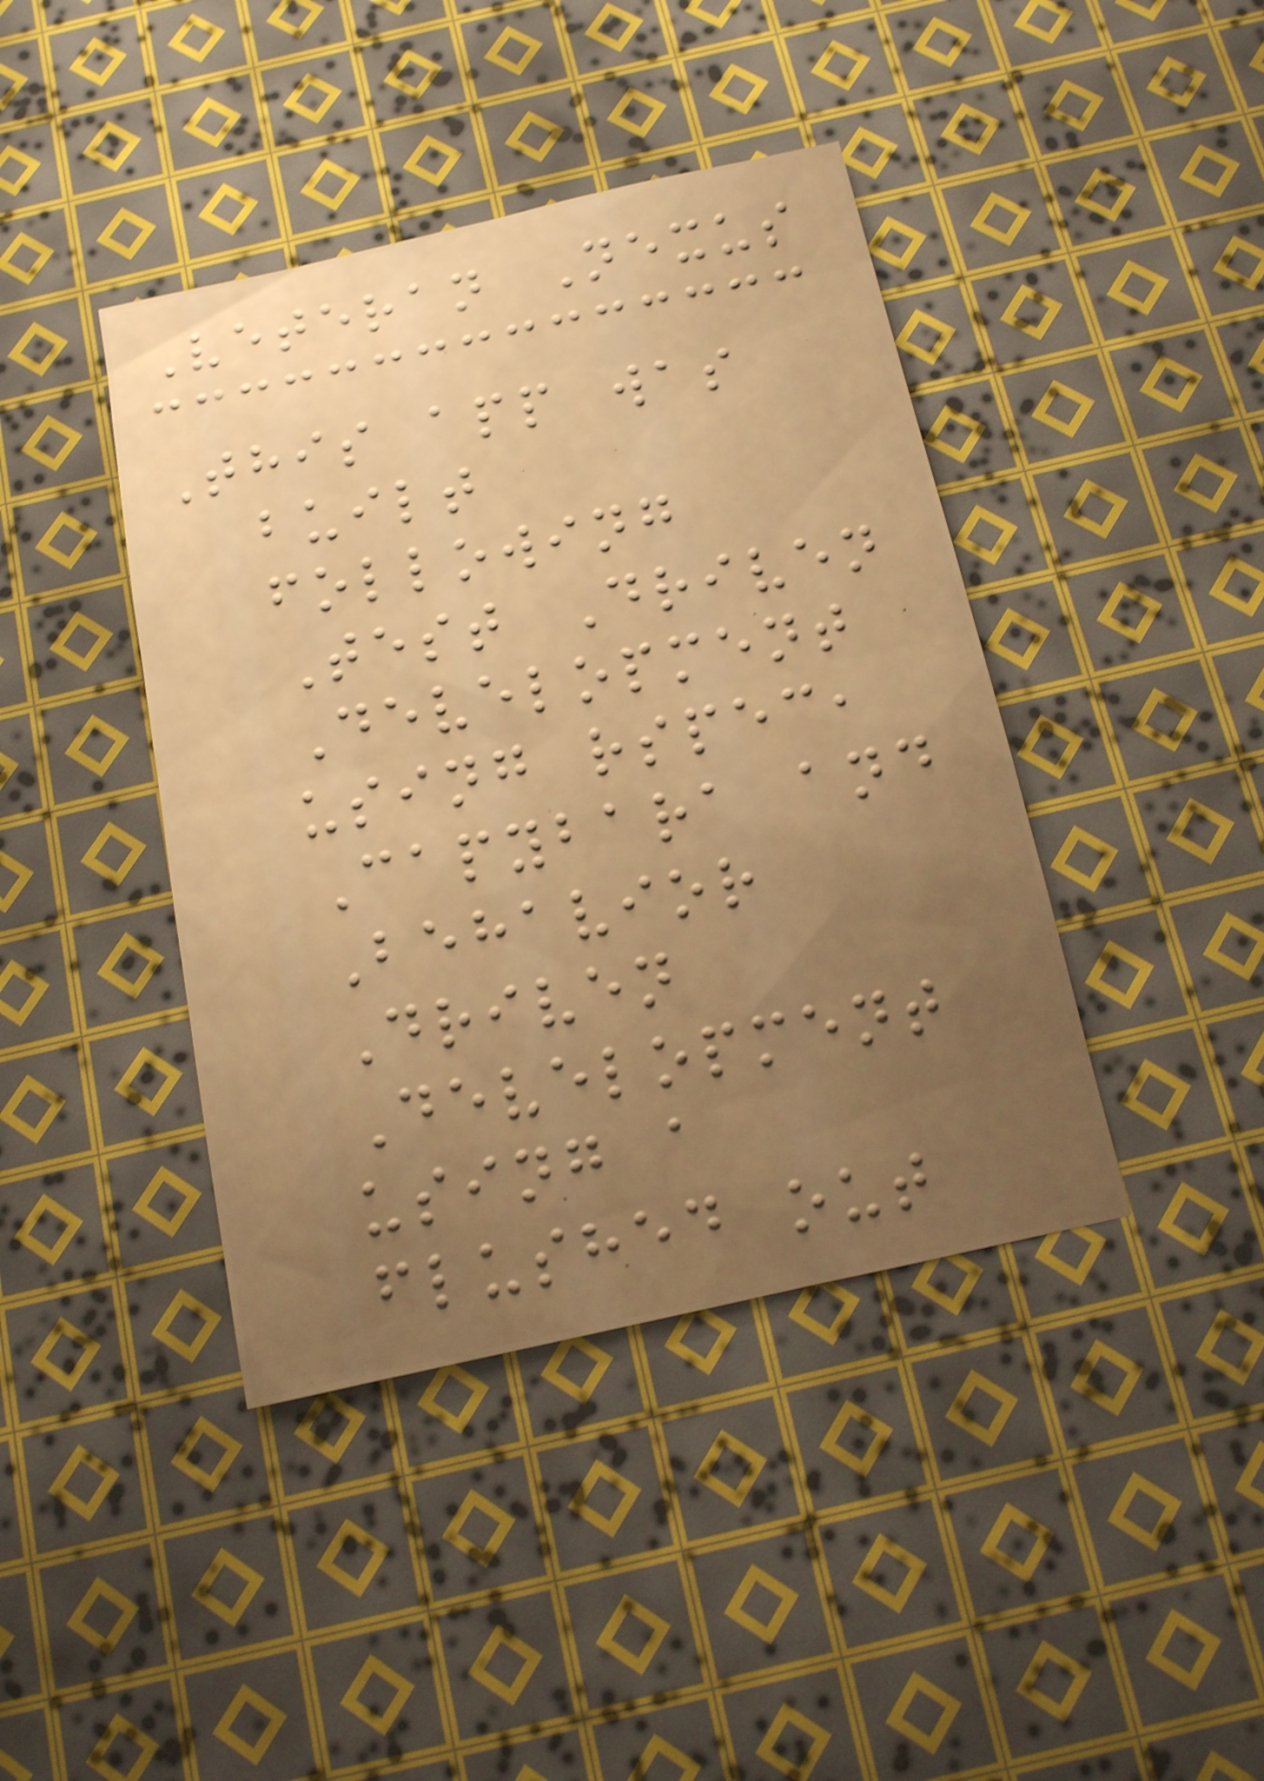Veteran Nexus
This app was
built
following
Test Driven
Development
using rspec,
Capybara and
Behavior
Driven
Development
using a
flushed out
